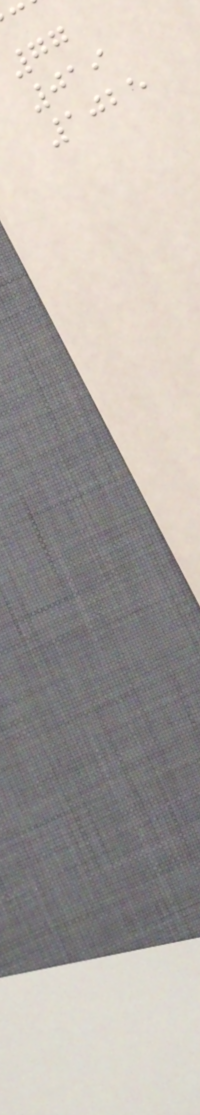77
019
1025
